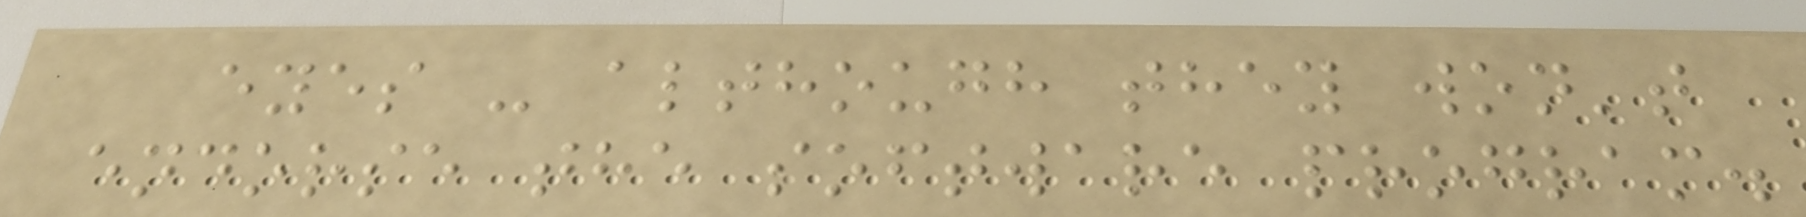eyes - although they won't
endorse the software program.
